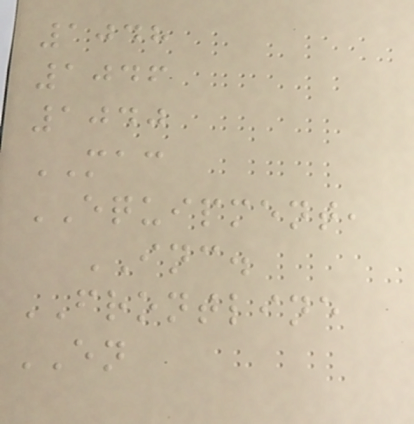1048
1046
1040
MAC
EQUIPMENT,
INC.
FRONTLINE
EN
